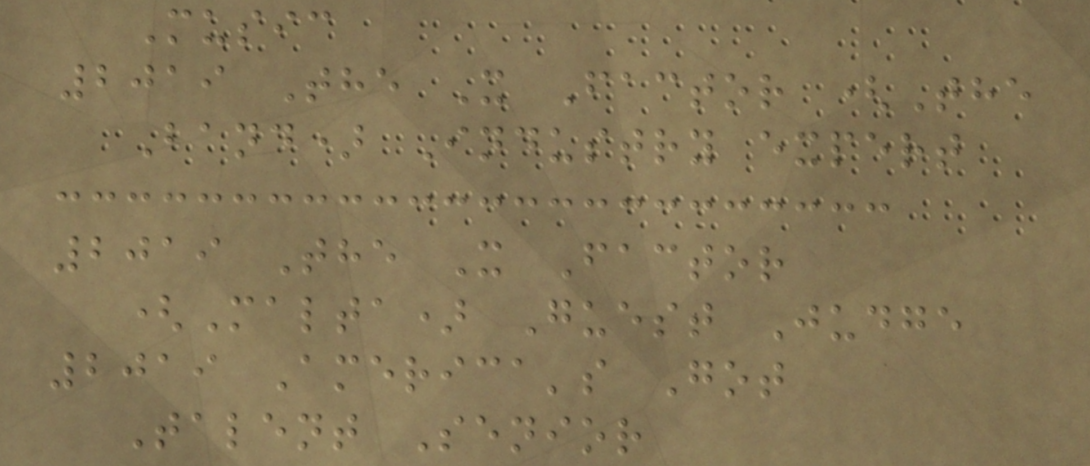Music
2019 The X Factor (The
Band) Industry expert
2019 The X Factor
(Malta) Guest Judge
2019 America's Got
Talent Senior
